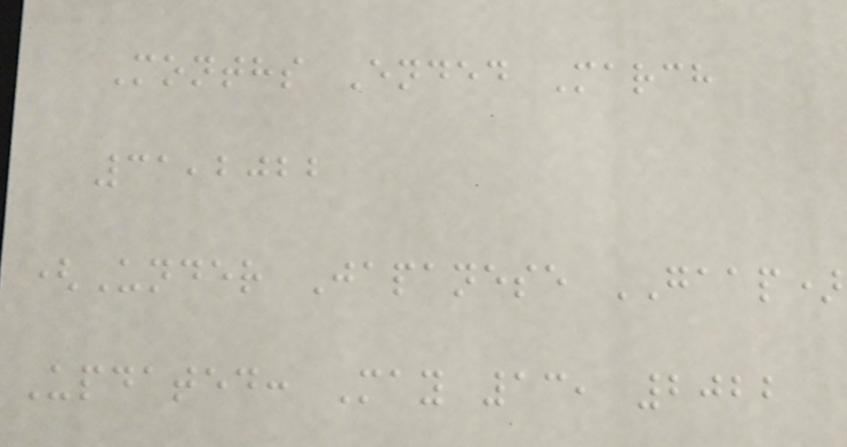Months Ended March
31,2022
(Under Japanese GAAP)
Updated: May 13, 2022
